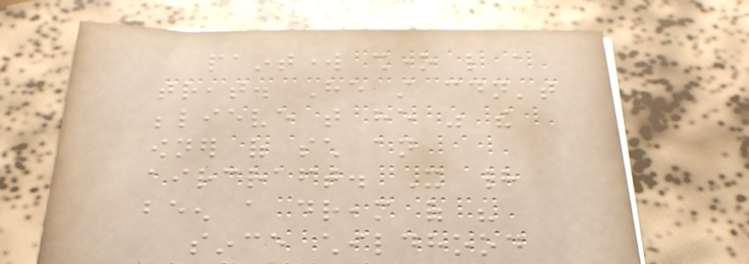paintwork shone like a
treat. He still couldn't
believe that he was the
owner of such an
aircraft. It had
been a dream of his
since childhood
